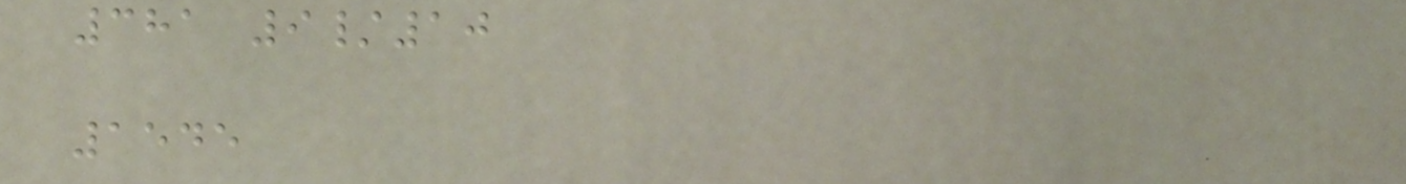381 9/10
1545
